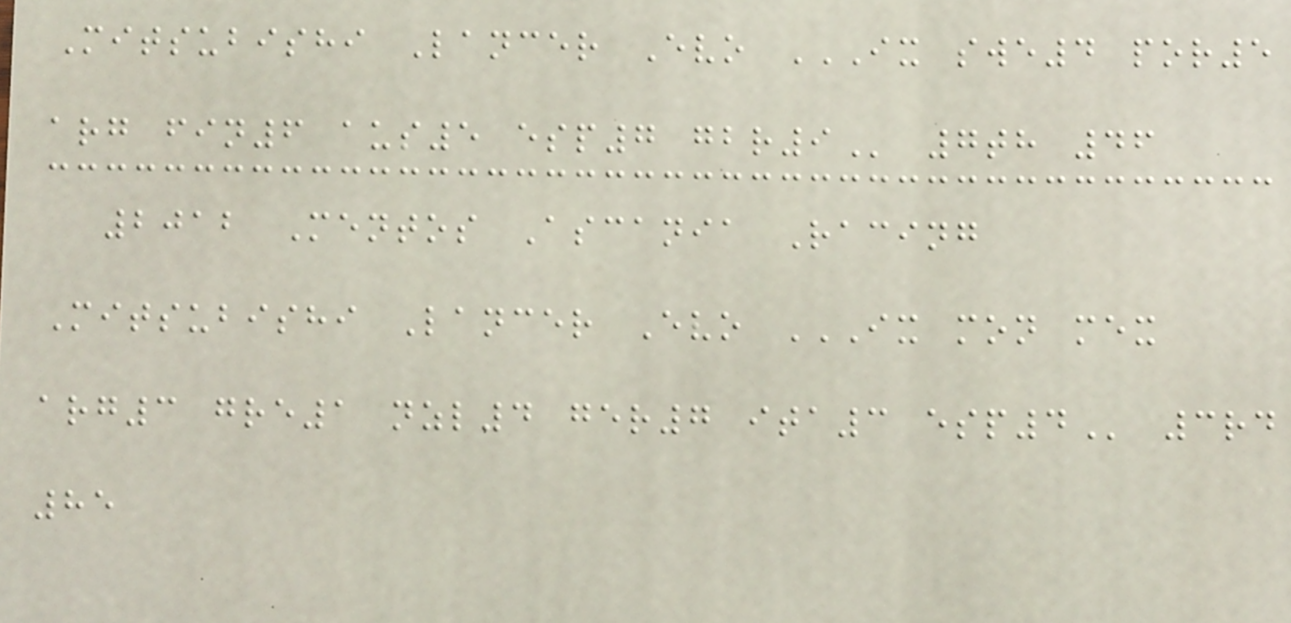Mitsubishi Lancer Evo IX SWE4 POR5
ARG FIN6 AUS5 ESP7 GBR9 7th 46
2012 Mentos Ascania Racing
Mitsubishi Lancer Evo IX MON MEX
ARG3 GRE1 NZL4 GER7 ITA3 ESP4 3rd
85
